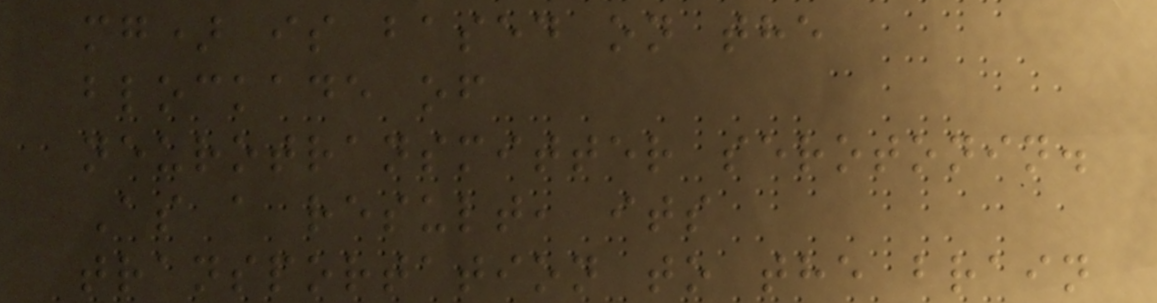mg) is based on the
blockade of
neurotransmitter serotonin.
As a result, its
transportation to the brain
